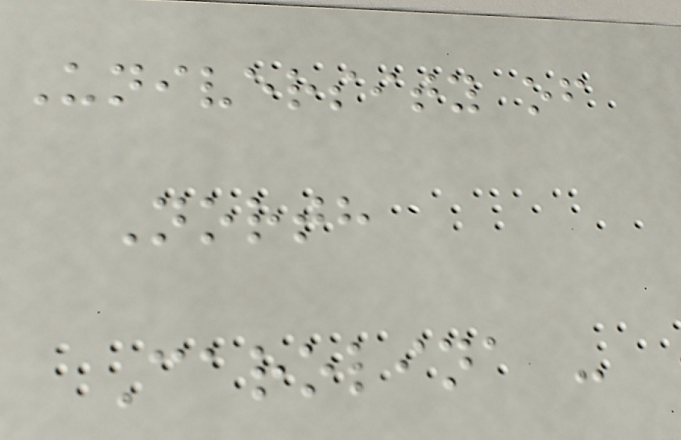University of
North
Carolina -
